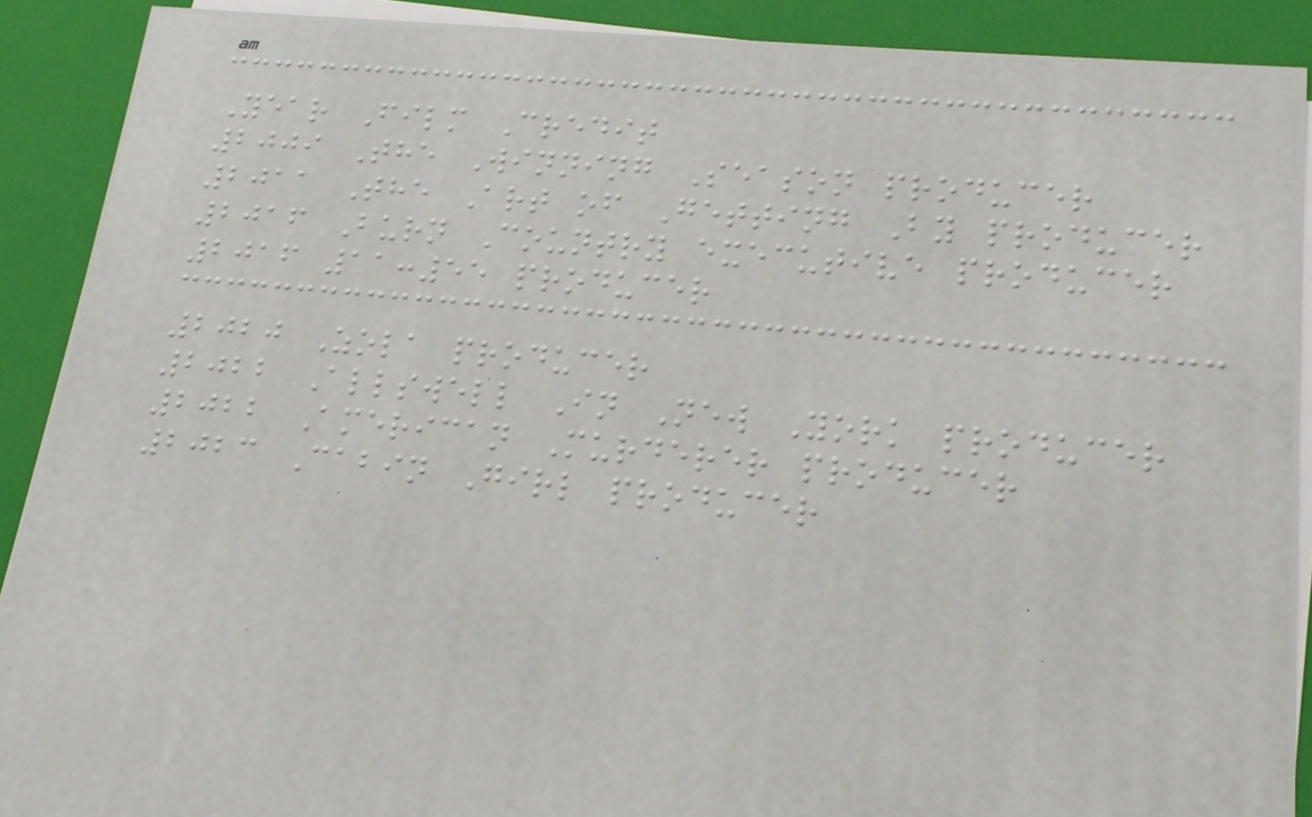Year Film Credit
2009 The Winning Season producer
2011 The Art of Getting By producer
2016 Burn Country executive producer
2016 11:55 producer
2020 Zola producer
2022 Allswell In New York producer
2022 American Murderer producer
2023 Cabin Girl producer
